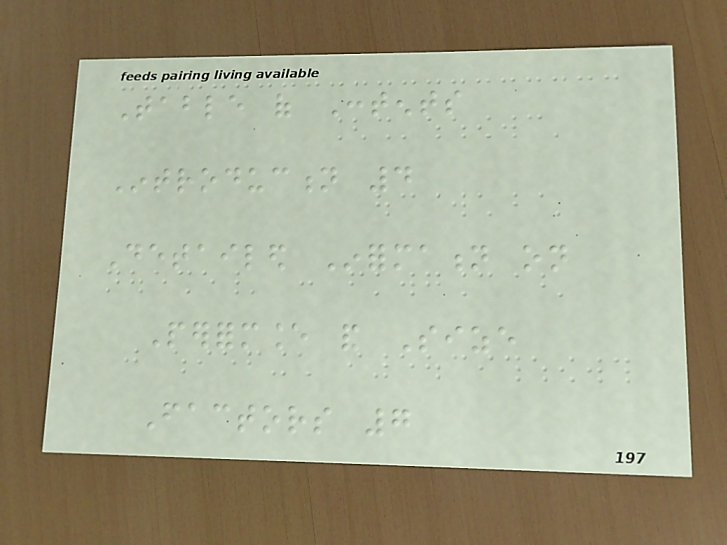Table of Contents
Introduction 4
Detailed Information on
Performance and Size
Factors 7
